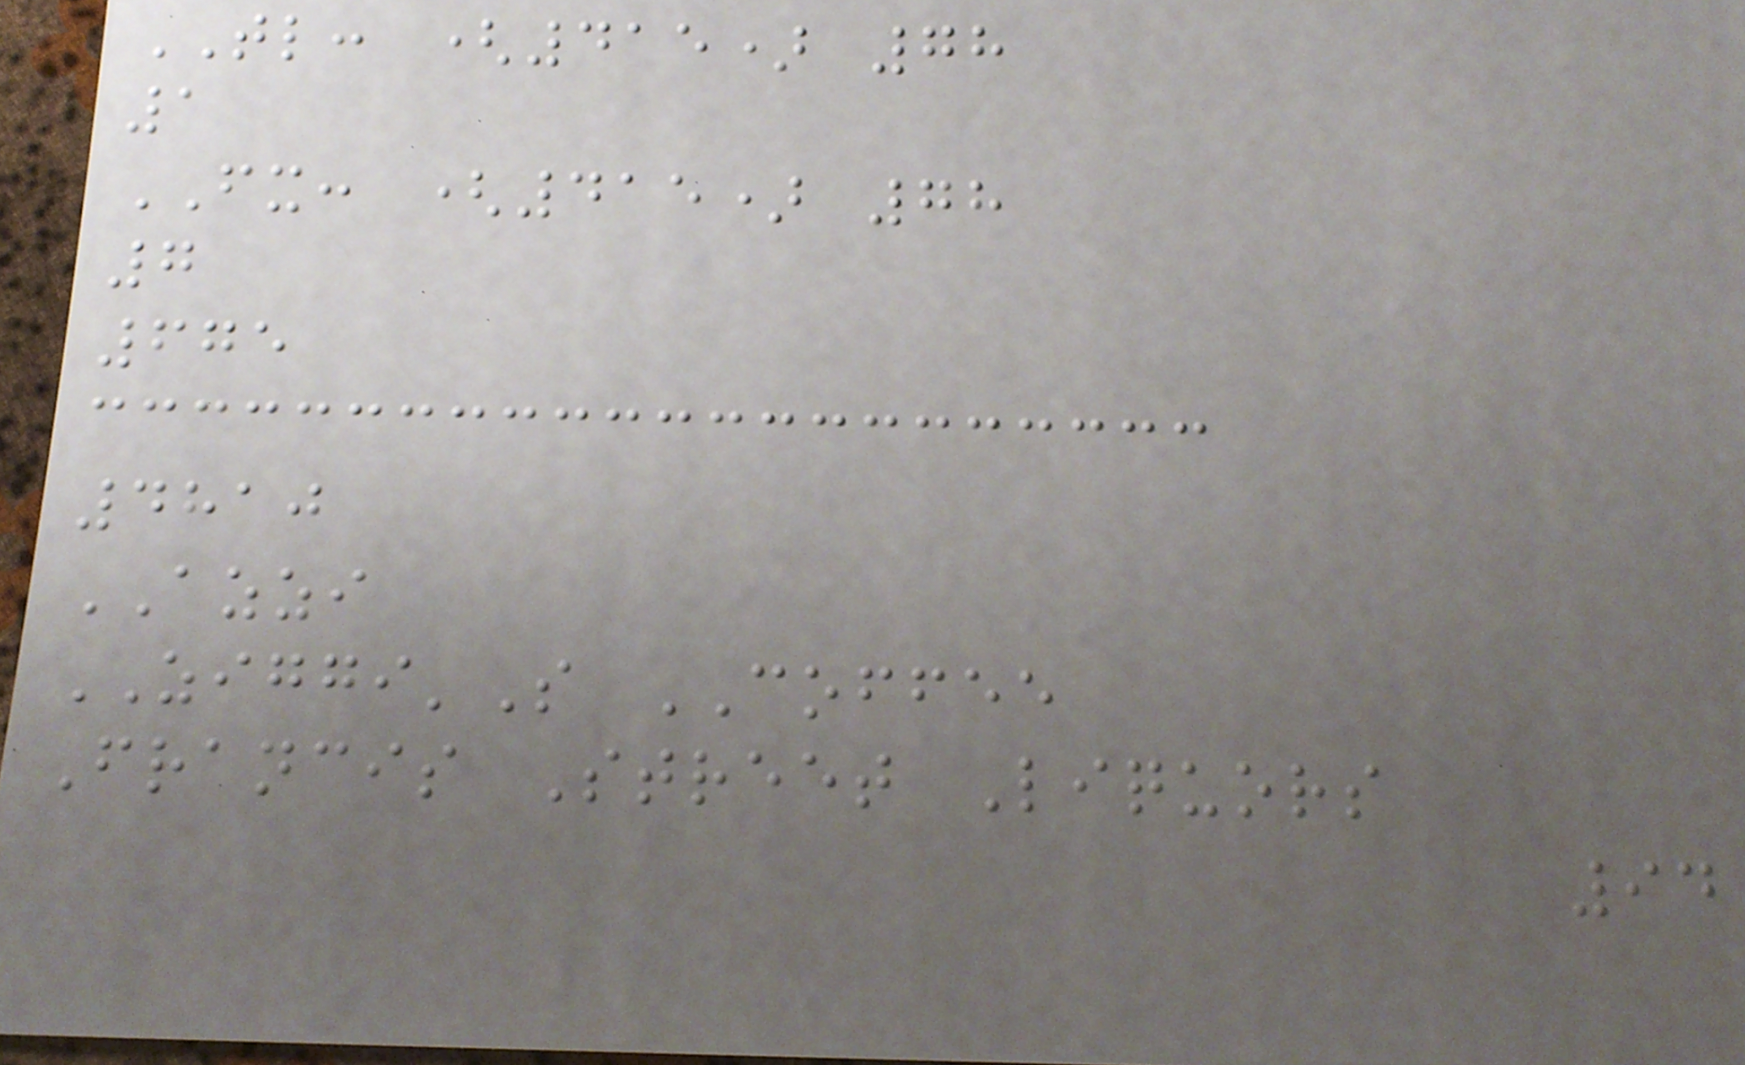TL: (415) 78
1
FX: (415) 78
7
675
4810
AZZI
ZIGGI'S COFFEE
Francis Street Liquors
94
